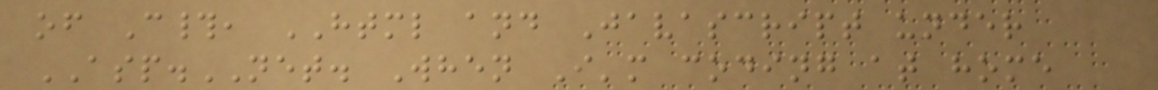of C#, HTML and Javascript under
ASP.NET. When I'm coding at home
